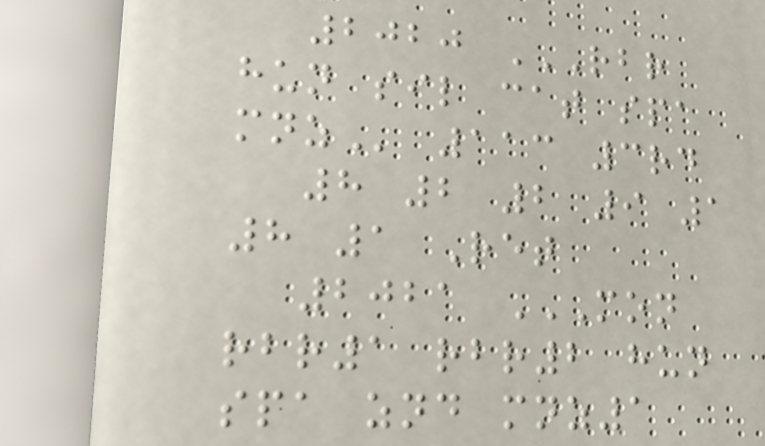2020 RBR
HUN SIL CAT SPA
MNZ 113 3rd
8 2 2 9 1
8 1 Ret
2021 MON
RBR1 RBR2 HUN
SPA ZND MNZ1
